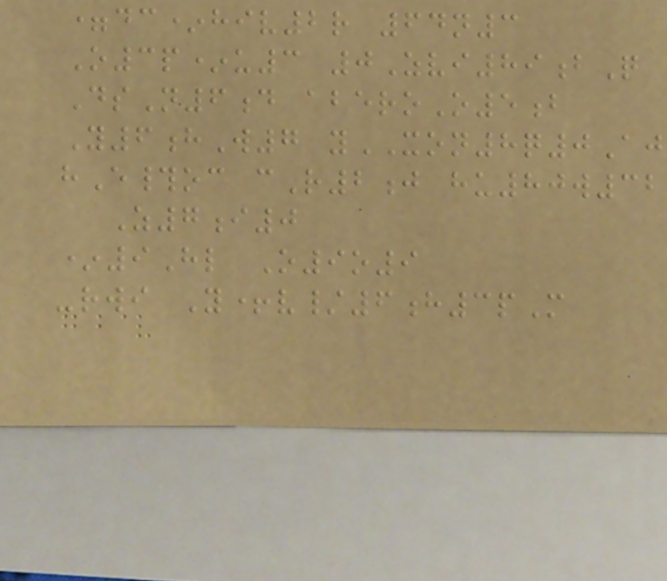=dc*hiv2r 64n3
O3p*u3 0Zvi89bQ
DsN6d aberoO5b
Y6hW7 yXON8q0Aj
hE#oc cR2j hu80w32
Z7i0
*9Hl O9o9
-rwi Y+v/6h3pM
